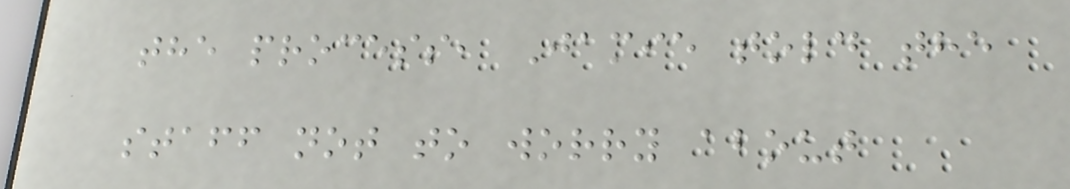the process, Jamie told the
staff not to worry about
